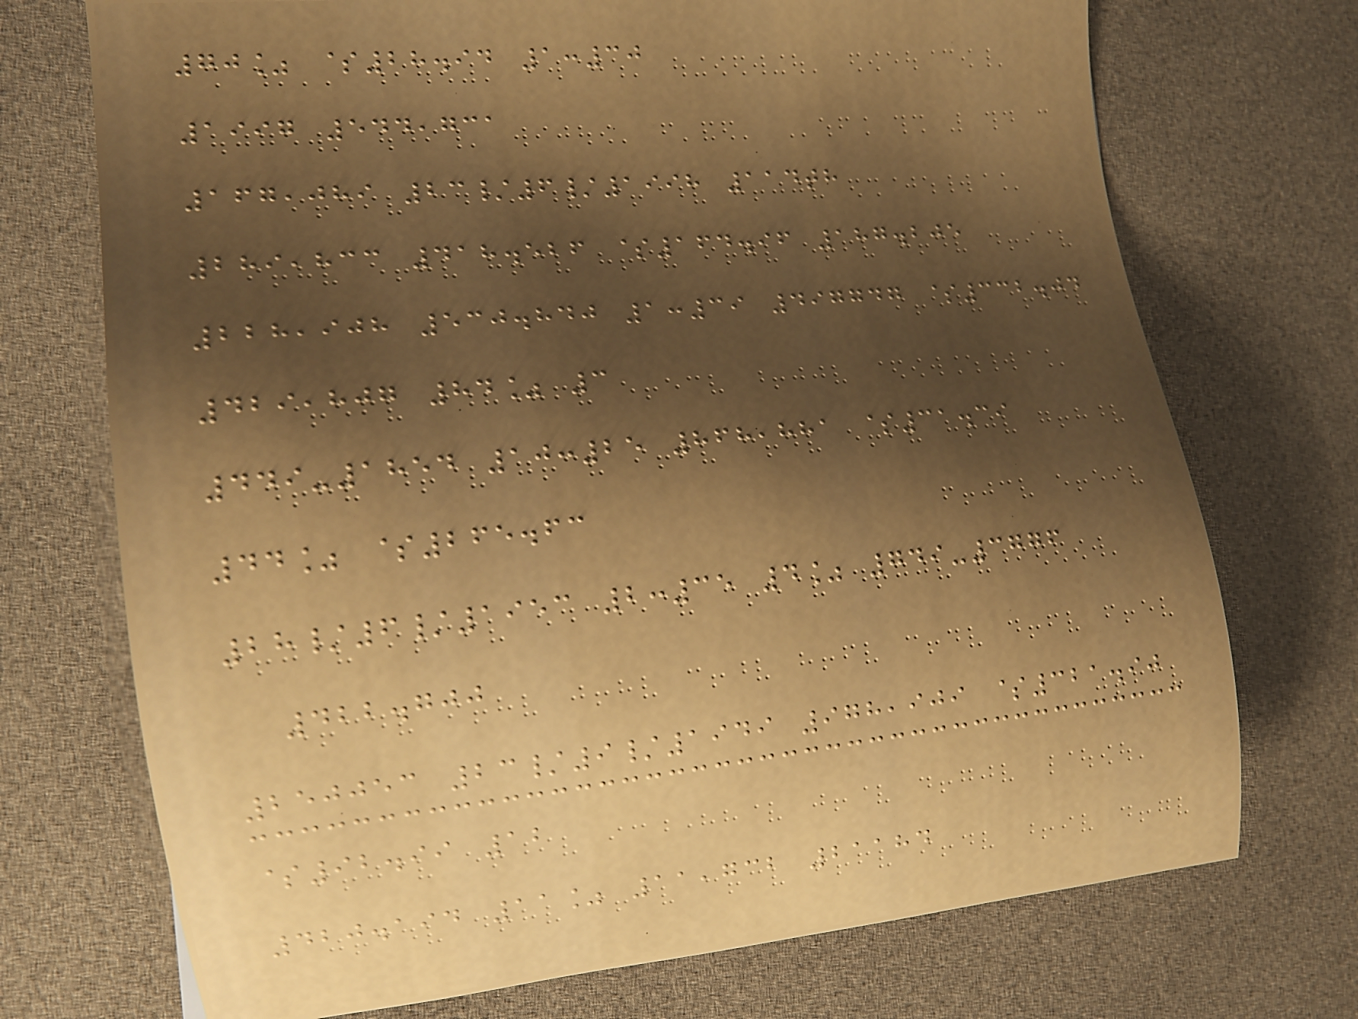70% $28.94 1:30
1997 544,731
167,089 23/6/1998 114th
289,833 418.526 $164.96 187.205
228,908 530.840 1:39 497747 $332.04
429,807 84% 3
449-1854 10:25 868,881 $31.39
44% $265.63
28/6/1953 2:35 4% 749-3776
422.700
250053 23/9/1949 978,909 $321.90
$92.99 12
420.194 11% 11,732 21184
